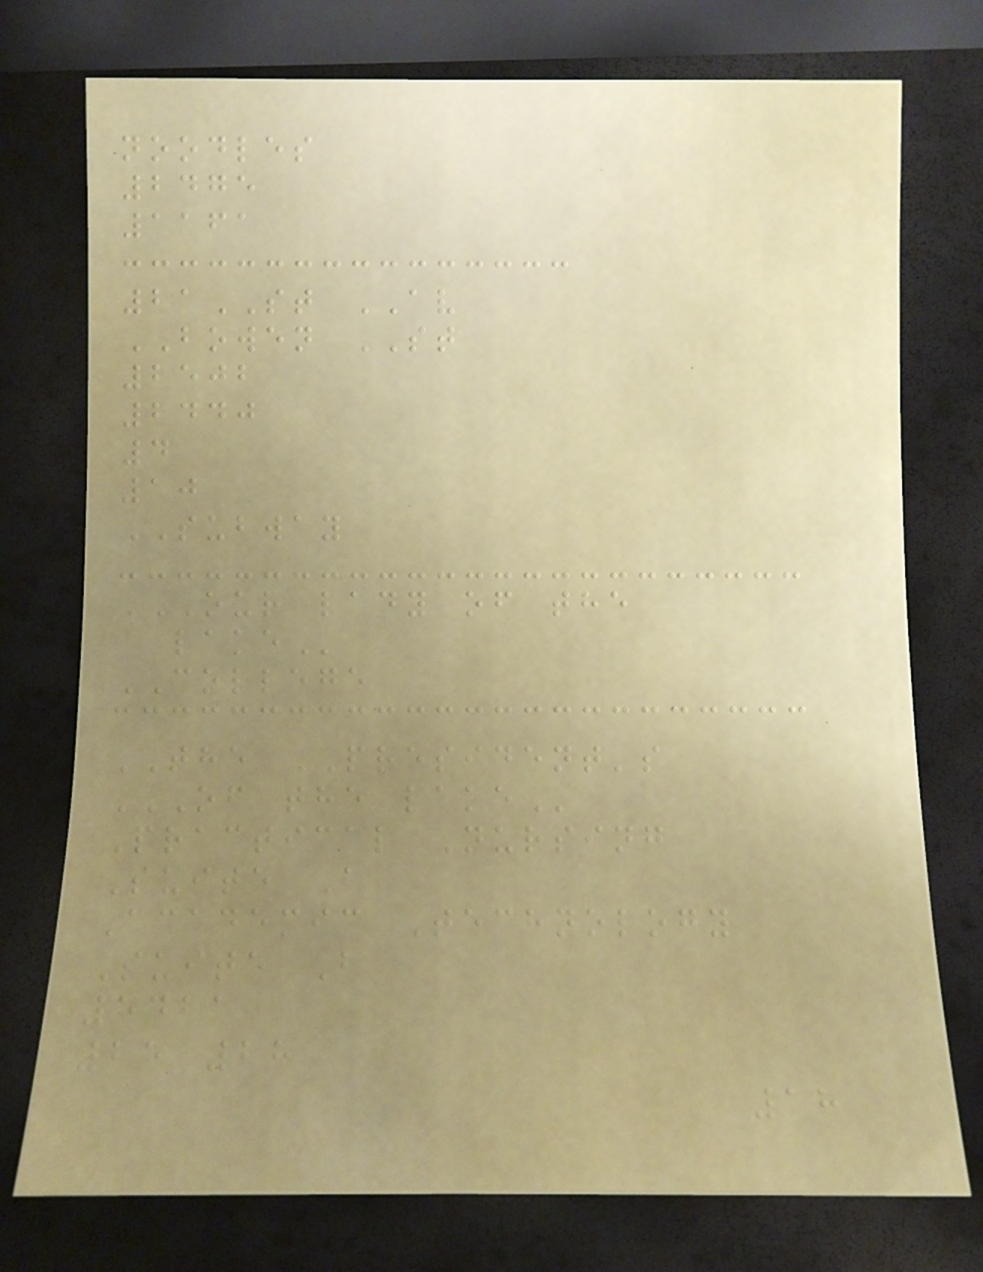noodles
2475
1161
21ST AV
BOWEN ST
2502
2440
4
10
SUBWAY
OUR LADY OF THE
LAKE
COLLEGE
THE PRESIDENT's
OF THE LAKE
Practical Nursing
Suite A
Academic Technology
Suite B
5421
25 28
18
